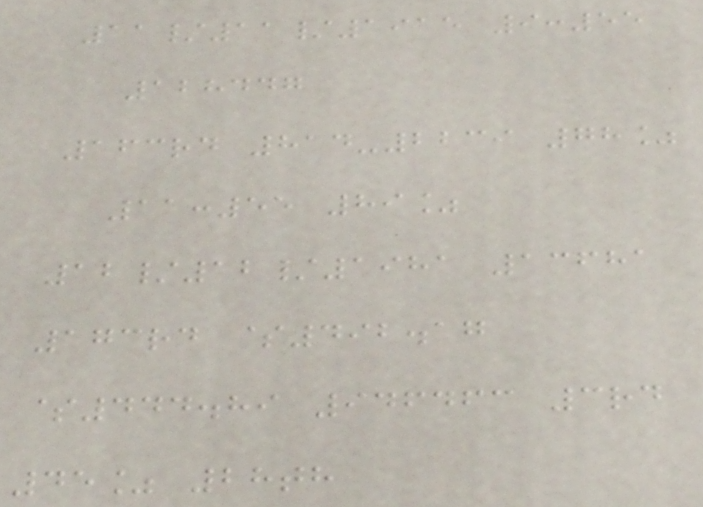11/11/1915 9:55
128447
163rd 814-2239 78%
11:55 89%
12/12/1981 13681
173rd $492.17
$444.89 946463 3rd
45% 28th
